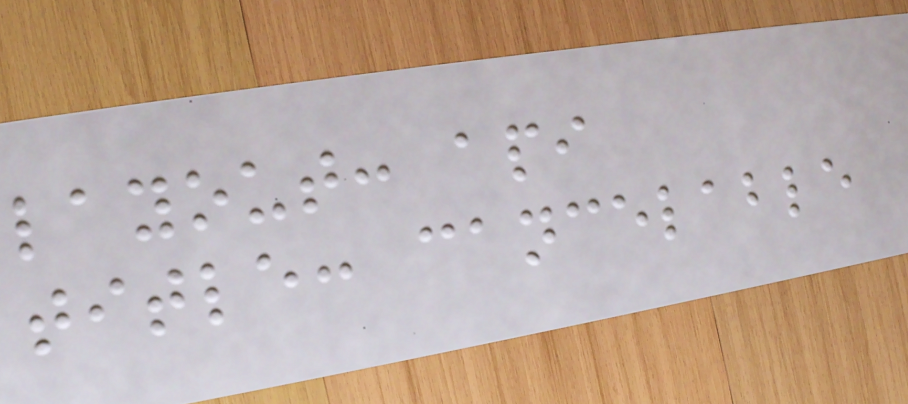layout: api
title: cancelable
